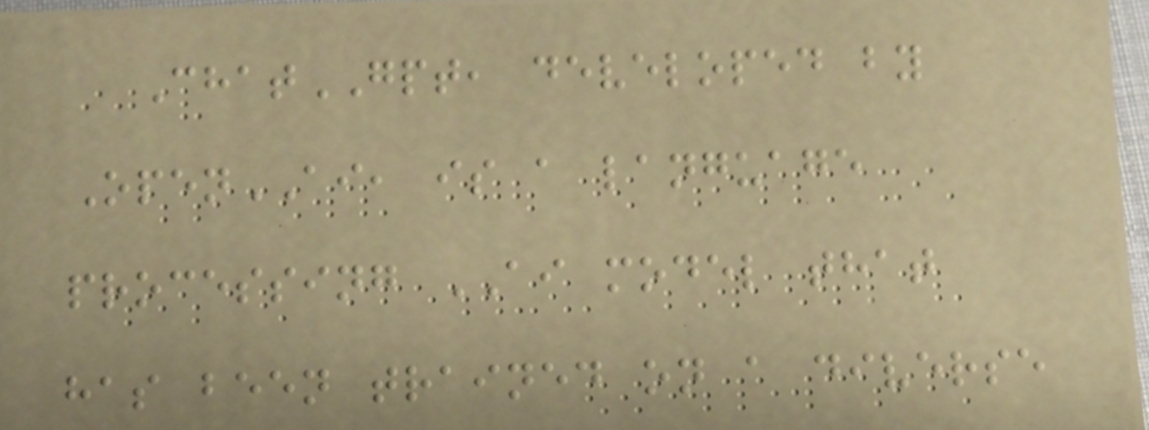ChatGPT, developed by
OpenAI, is a language
processing AI model that
has been trained on a diverse
